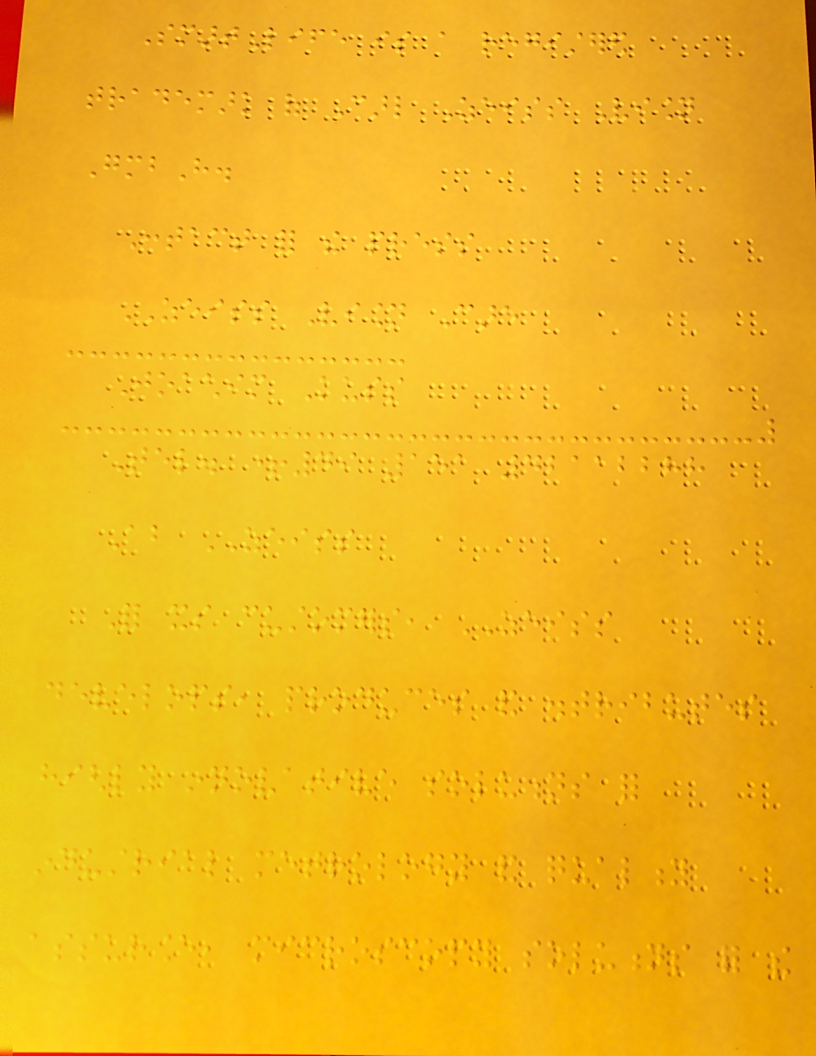SmartLife is a registered
trademark of Carl Zeiss Vision
GmbH.
Contact for the press
ZEISS Vision Care
Joachim Kuss
Tel. +49 151 42112288
About ZEISS
For its customers, ZEISS
develops, produces and distributes
highly innovative solutions for
industrial metrology and quality
assurance, microscopy solutions for the
